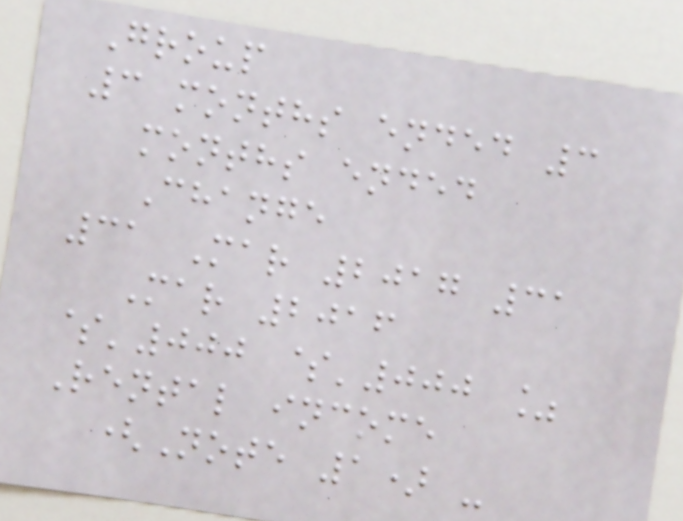Group
3 months ended 3
months ended
Change
31 Mar 2017 31
Mar 2016
$'000 $'000 %
Rental income
(Note 1) -
